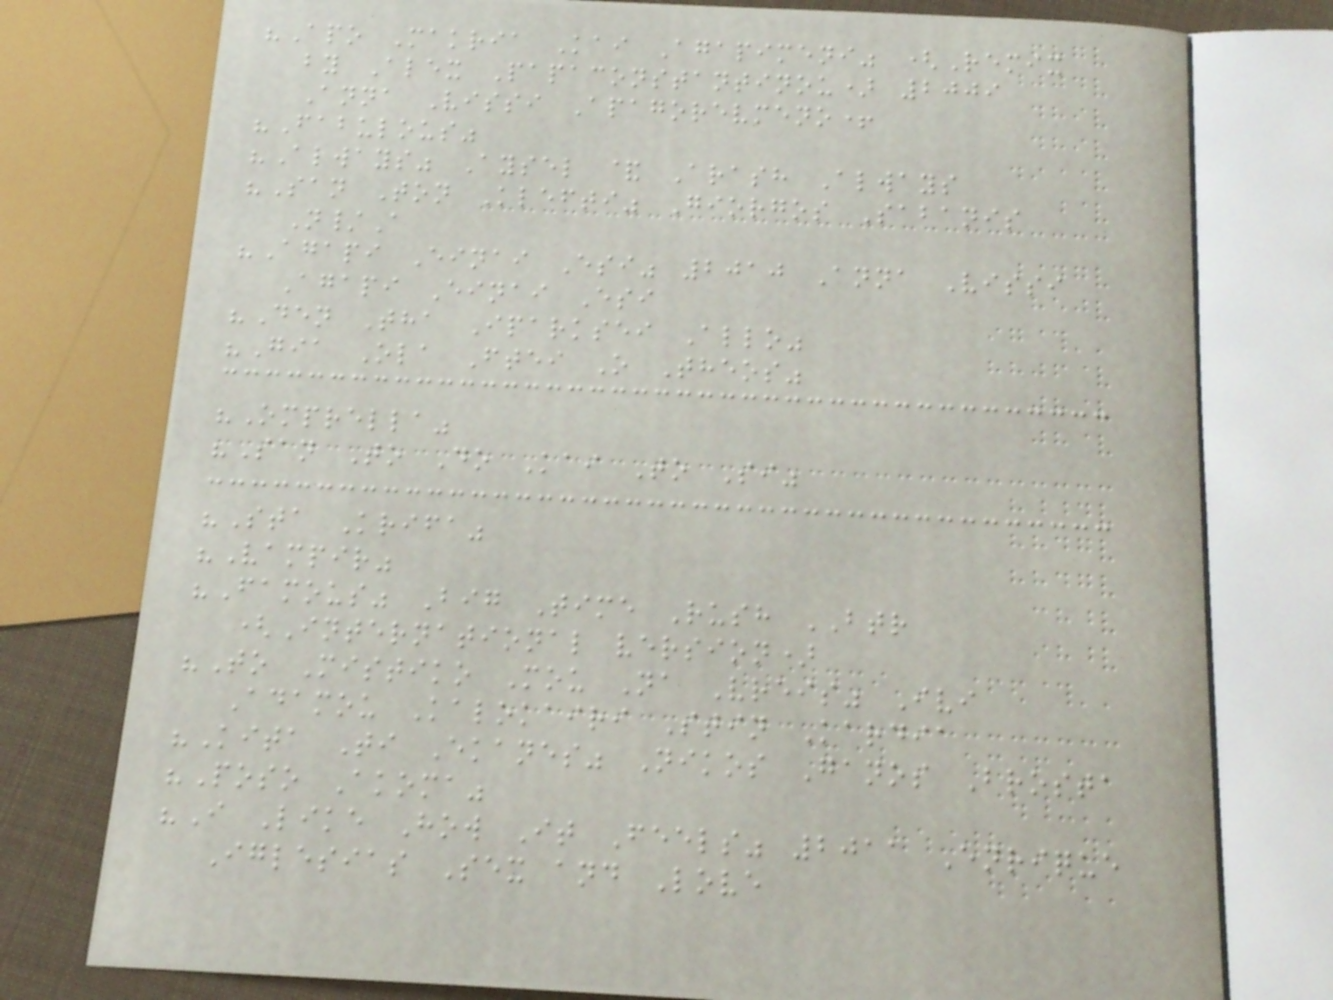"Apo Makria Kai Agapimeni" (Remix
by Alex Papaconstantinou) 2009
Anna Vissi Apagorevmeno+
"Fabulous"
"Always" Aysel & Arash Always
"San Ton Klefti" Giorgos Sabanis
N/A
"Agapi Einai Esi" 2010 Anna Vissi
Agapi Einai Esi
"Den Tha Iparksei Allo"
"Gia Ola Ftei O Theos"
"Omprella"
"San To Do Kai To Si"
"Sta Krifa"
"Vampir"
"Famous" Big Time Rush BTR
(International version)
"To Mistiko Mou Na Vreis" Ivi
Adamou Kalokairi Stin Kardia
"Kita Ti Ekanes" Nikos Ganos Brosta
"Poso Akoma"
"I Like How It Feels" 2011 Enrique
Iglesias Sex and Love
